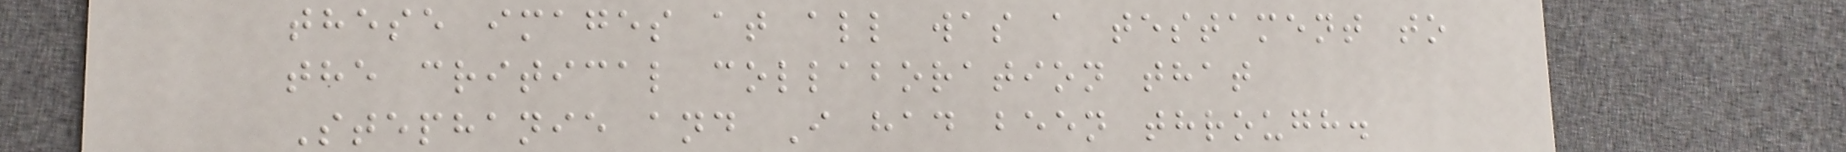these images at all was a testament to
the critical collaboration that
Stephanie and I had been through.
